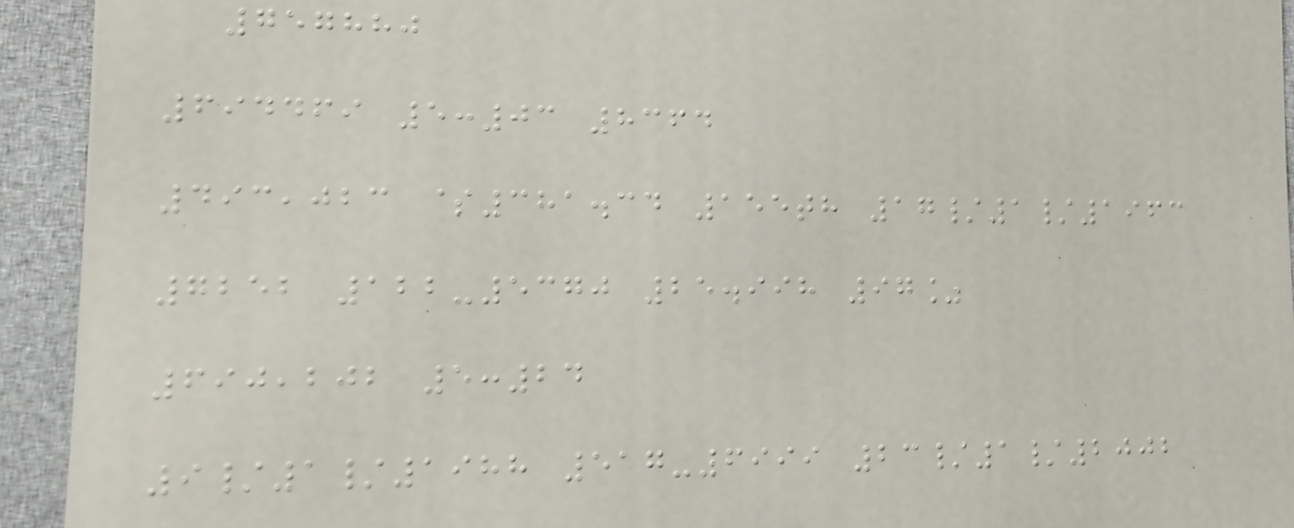757880
694469 5:03 8364
493,023 $381.34 155th 17/1/1963
7252 122-5370 25.998 97%
690,202 5:24
9/1/1988 517-6999 23/1/2002
